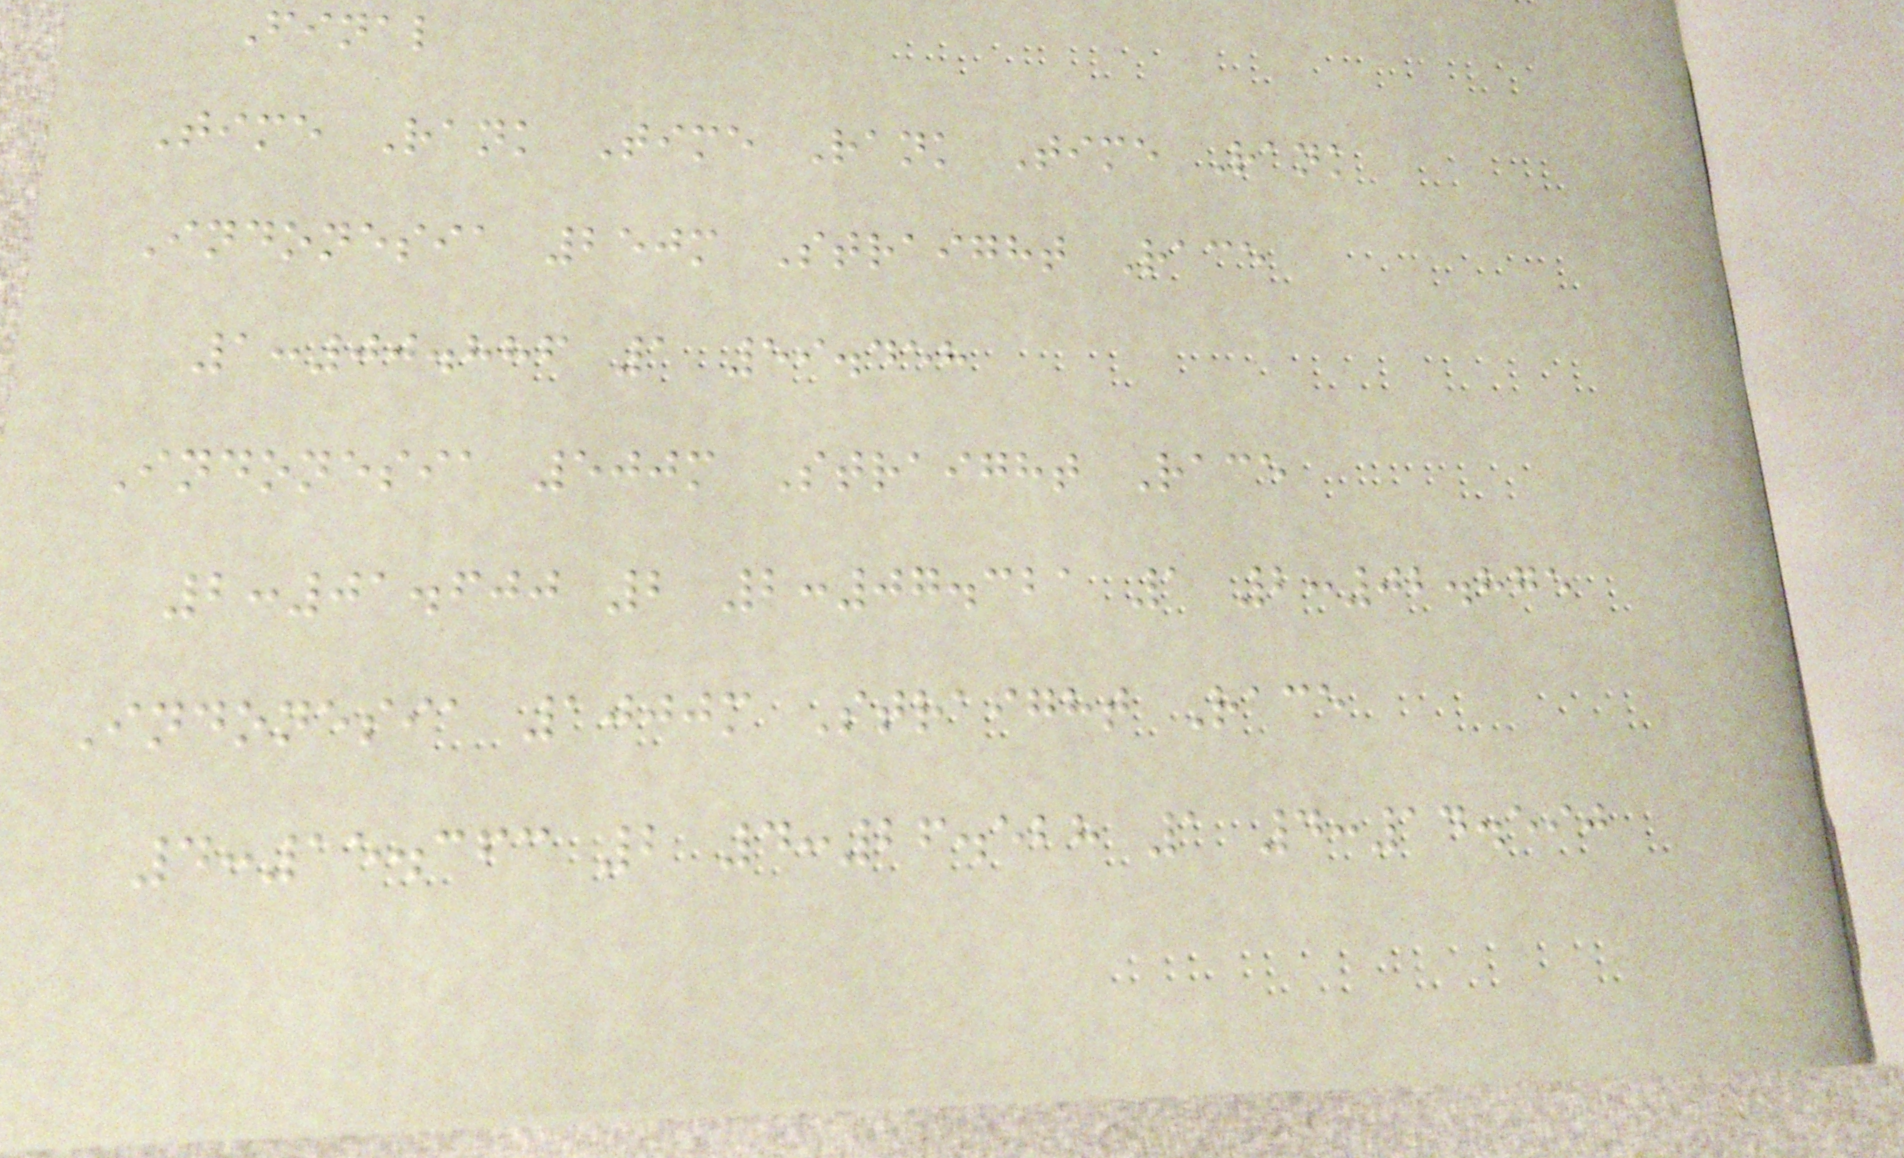Final
Time Rank Time Rank Time Rank
Indonesia 250m Straight Race
1:00.886 1 59.458
Indonesia 500m Straight Race
2:01.600 2 2:07.321 1 2:02.875
Indonesia 1000m Straight Race
4:15.363 2 4:26.528 1 4:14.590
